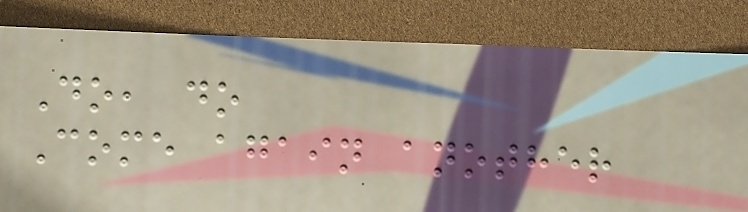Do, do
Come again another
